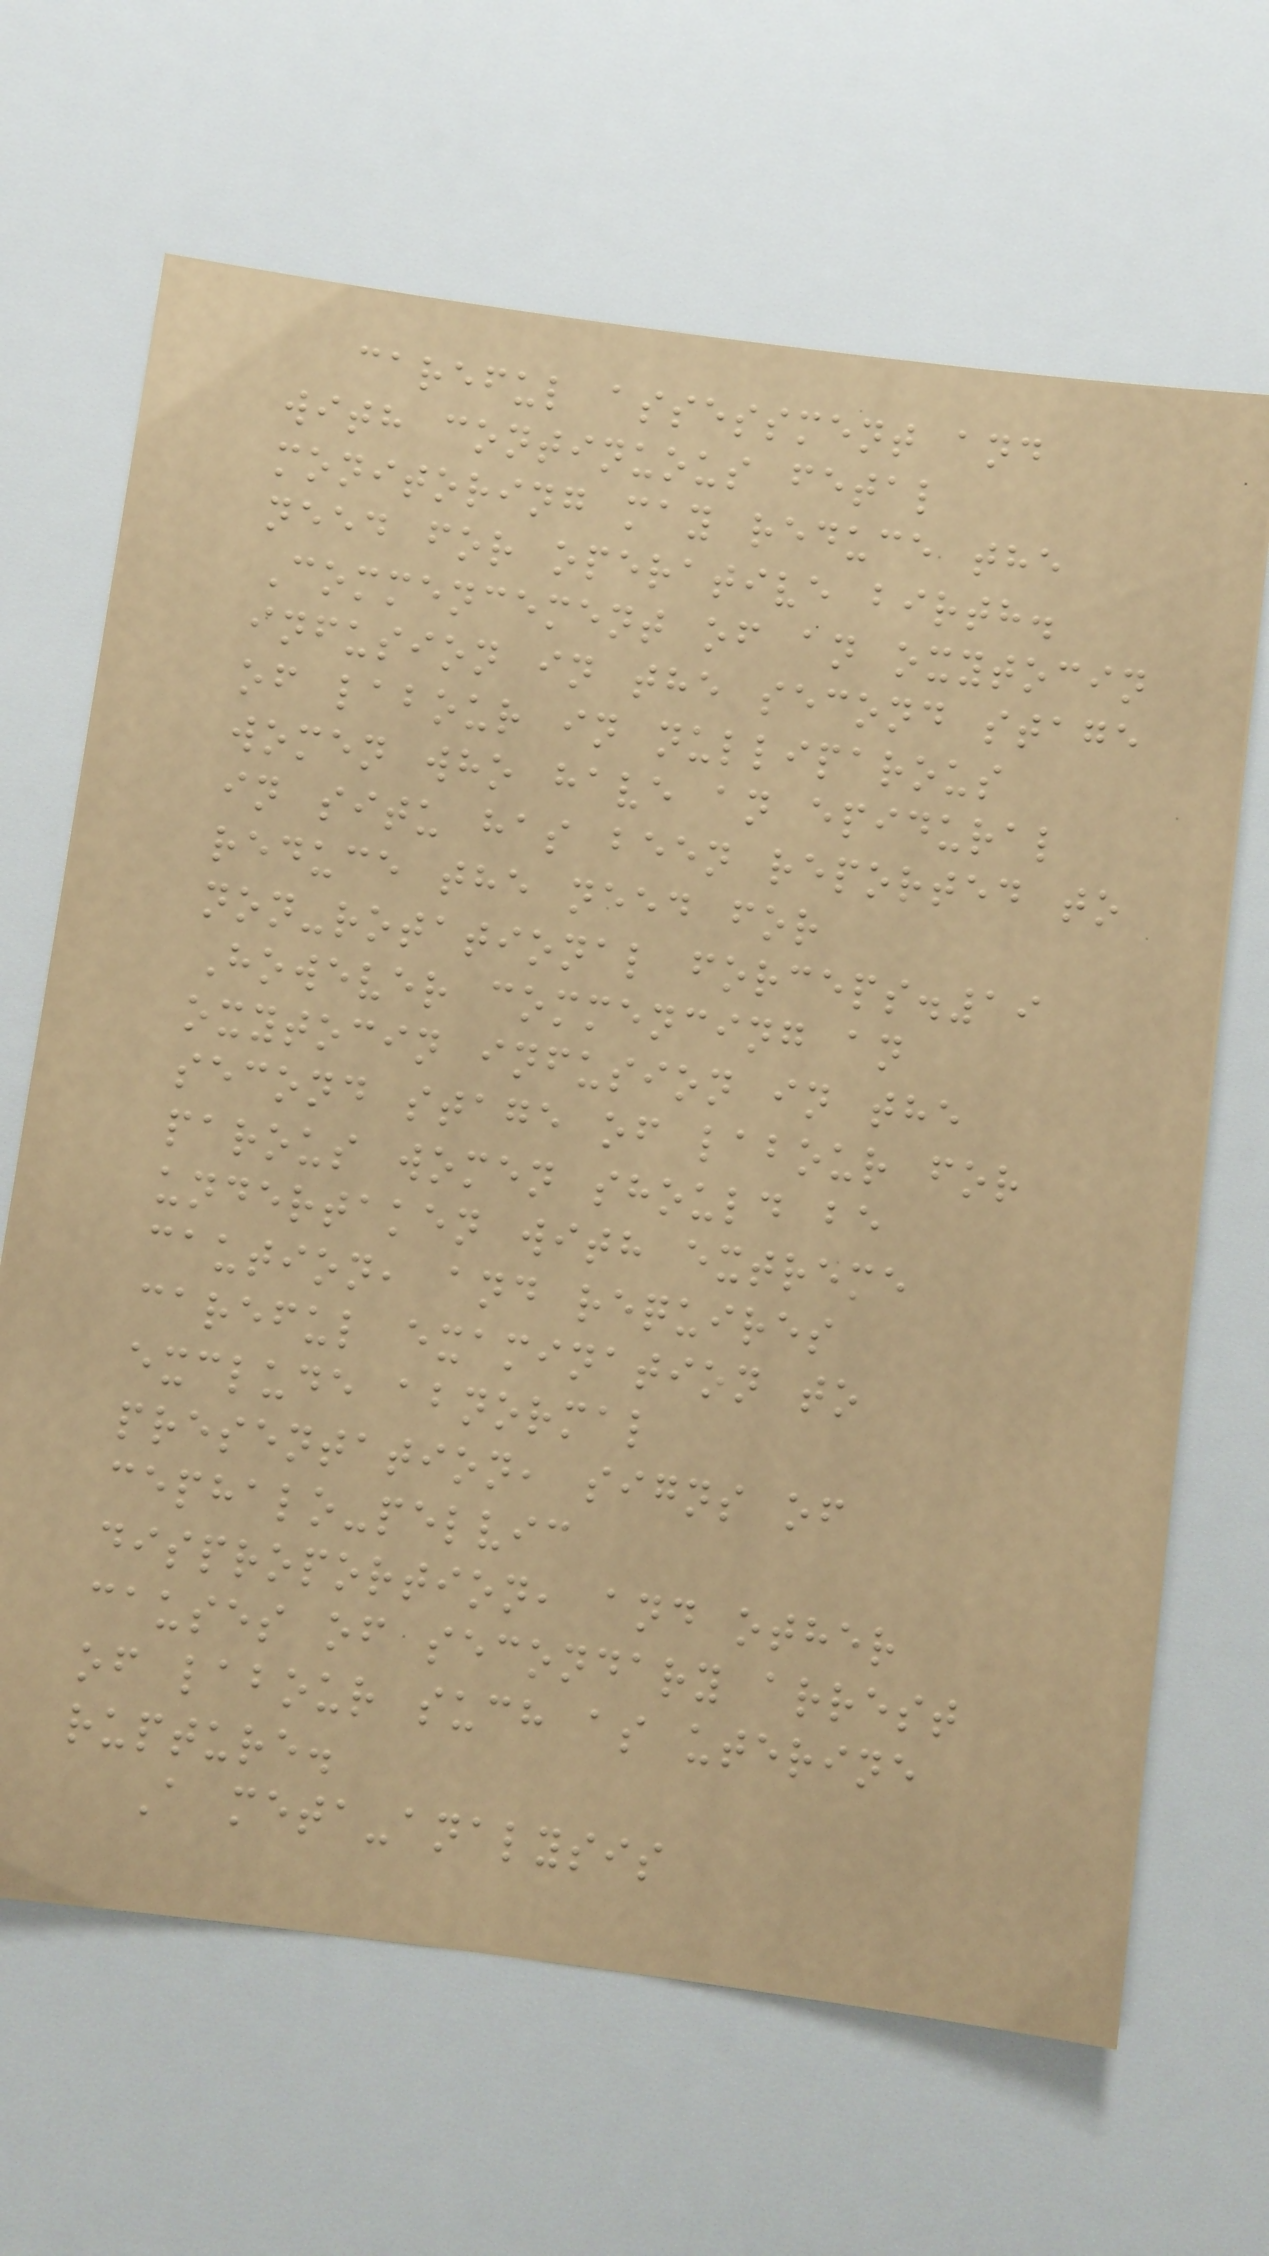careful assessment and
with continuous fetal
monitoring may reduce the
need for operative birth.
Commencement of an oxytocin
infusion in the second stage
of labour in nulliparous
women who have an epidural
in situ has been reported to
reduce the need for
non-rotational forceps.19
However commencing an
oxytocin infusion in the
second stage of labour for
parous women should be
undertaken with extreme
caution, and requires
careful examination to
exclude abnormal
presentation, signs of
cephalo-pelvic
disproportion, and other
causes of secondary arrest
of labour such as uterine
rupture.
A meta-analysis
